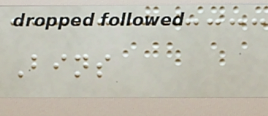Bins
